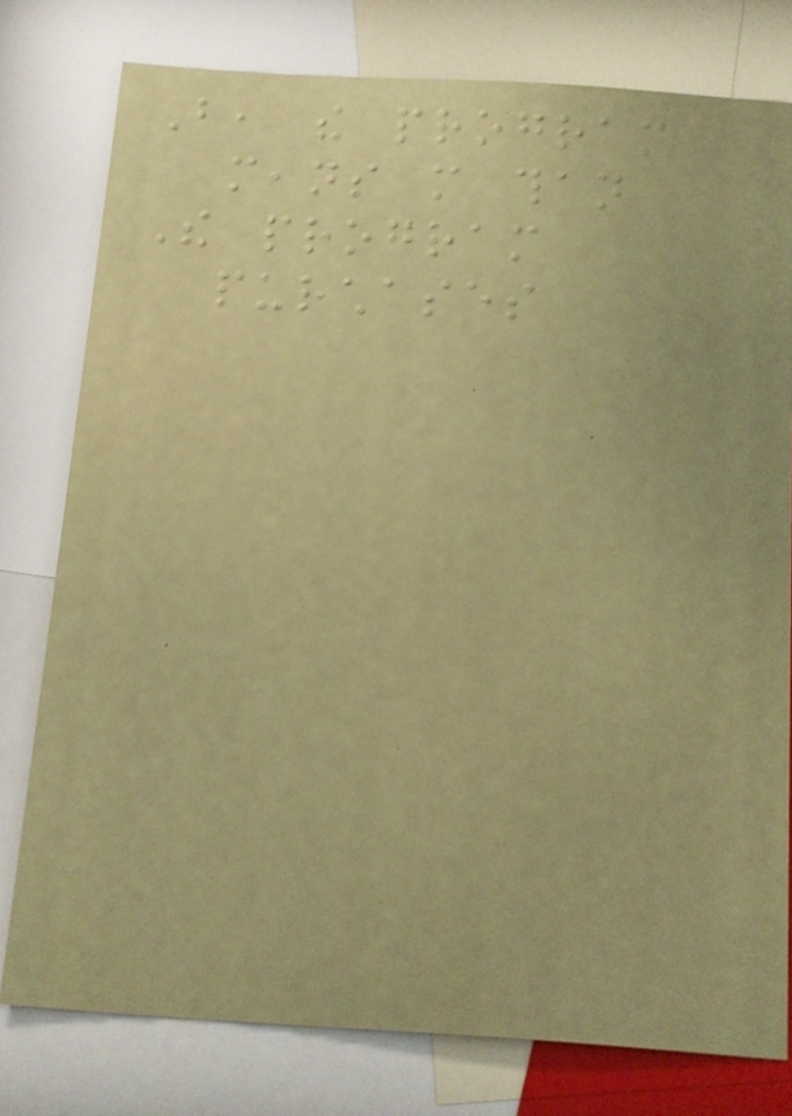But, the program
means more than
The program
purchases
